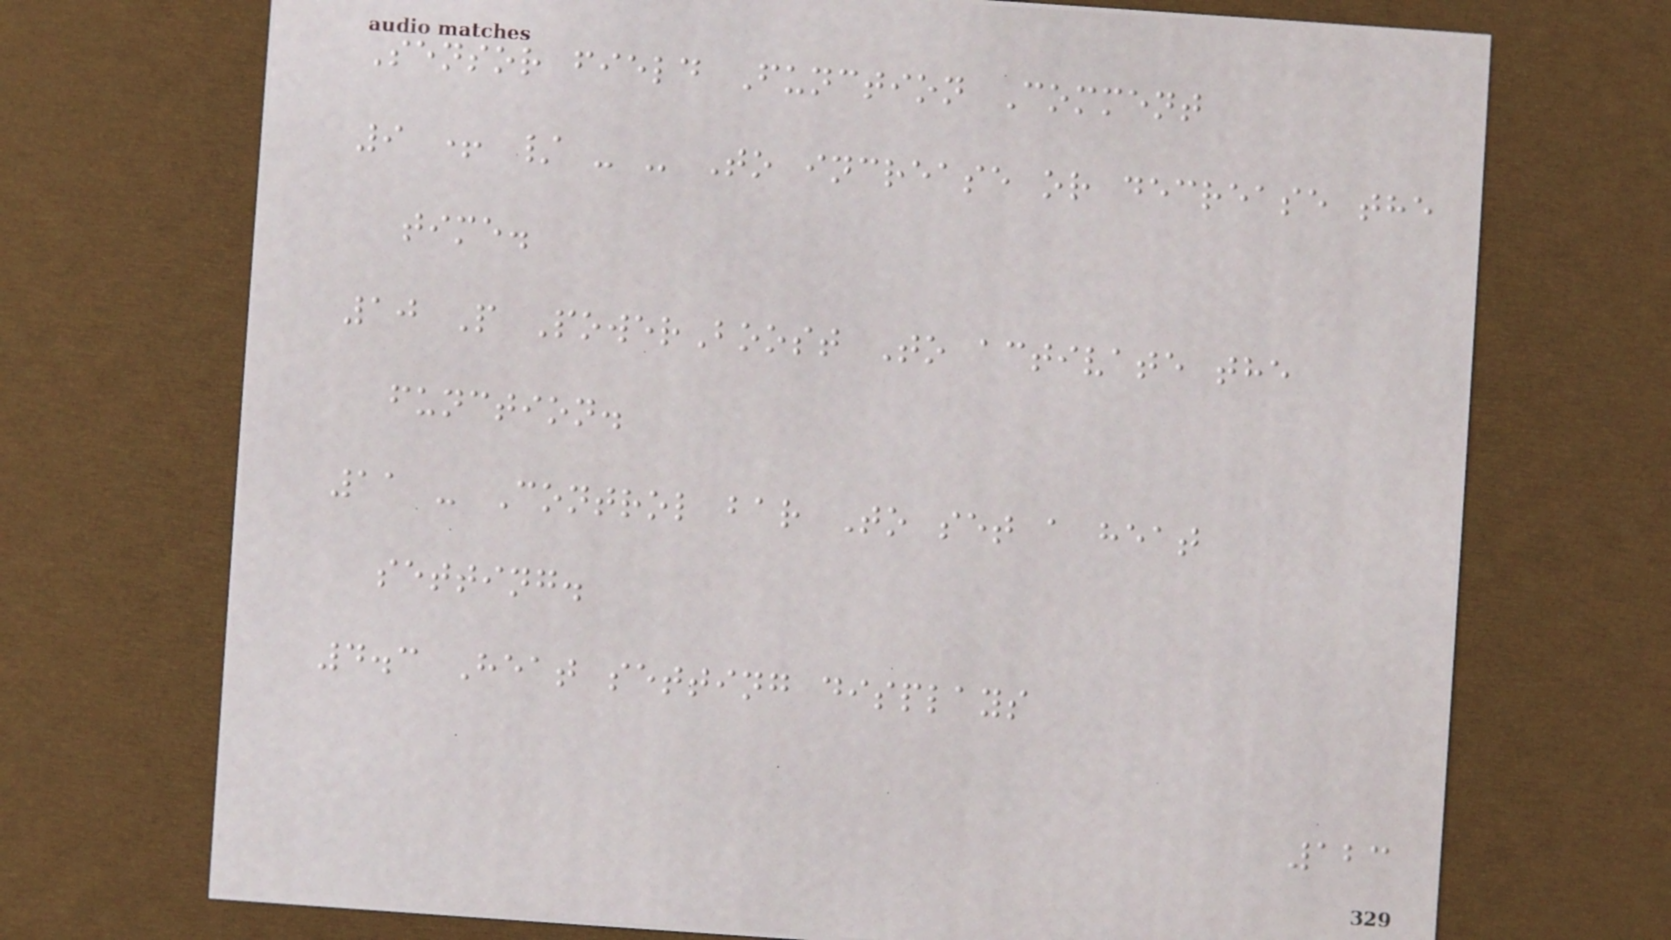Sensor field Function Comment
9 + / - - To increase or decrease the
time.
10 P PowerBoost To activate the
function.
11 - Control bar To set a heat
setting.
4.3 Heat setting displays
123
